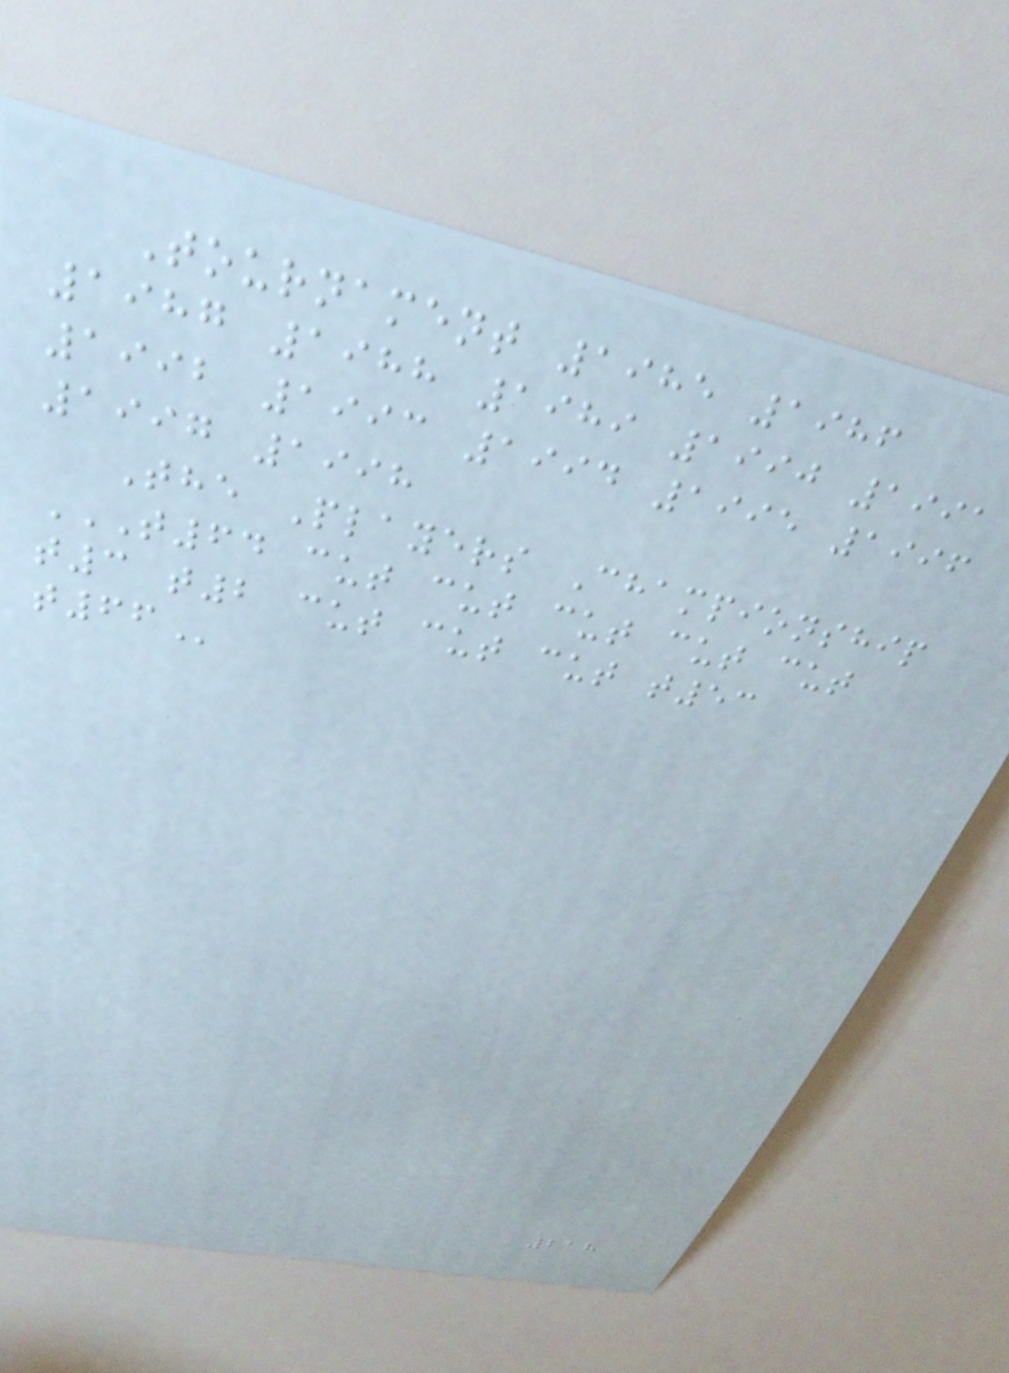Tournament 1985 1986
1987 1988 1989 1990 1991
1992 1993 1994 1995 1996
1997 1998
The Players Championship
T64 CUT CUT CUT CUT CUT
T3 T2 CUT CUT CUT T53
T66
218
